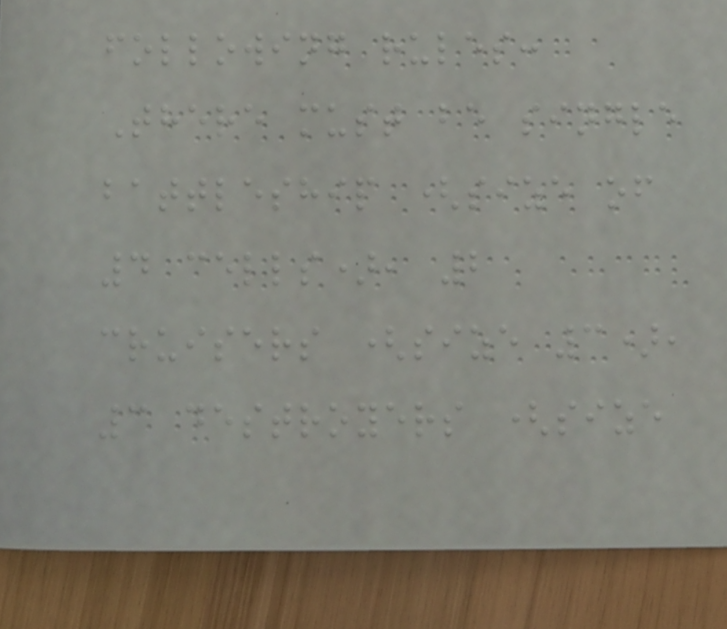following rules:
There must be single
battleship (size of
4 cells), 2
cruisers (size 3),
3 destroyers (size
